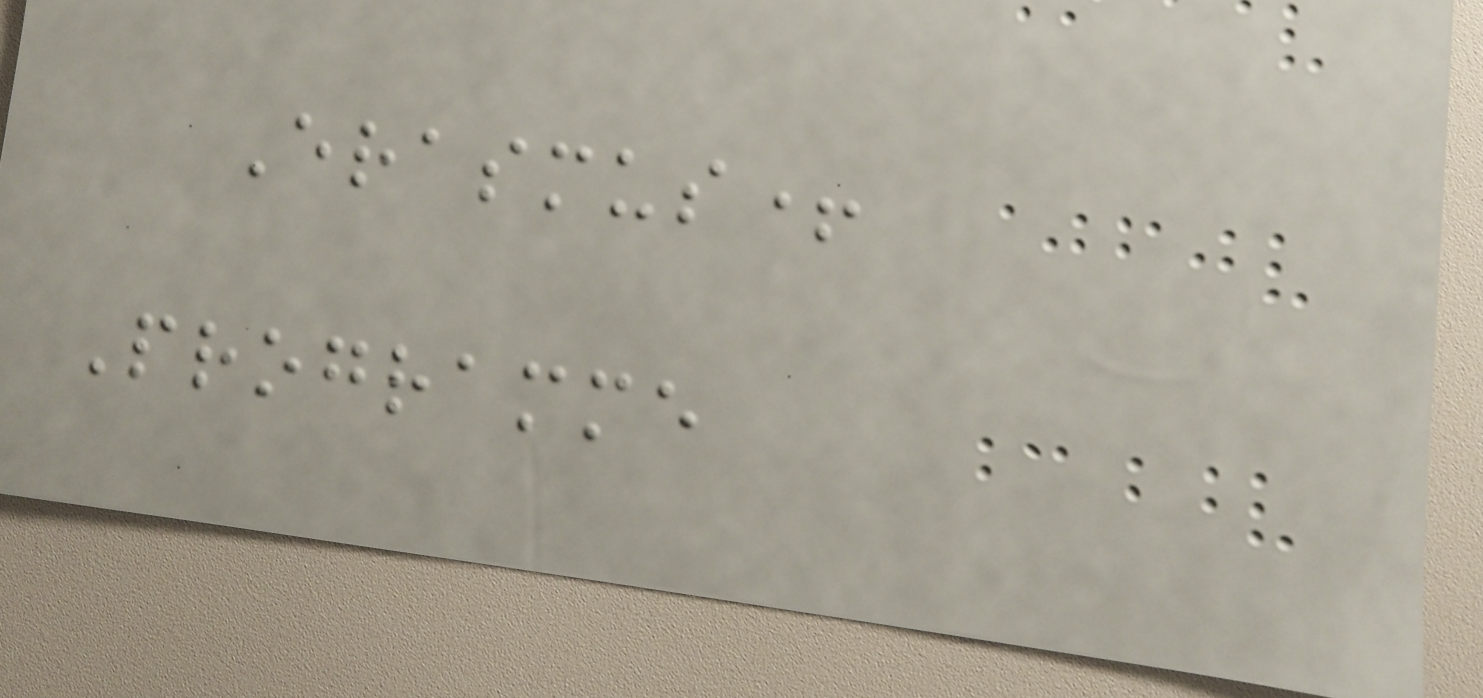Erasmus+
Programme
